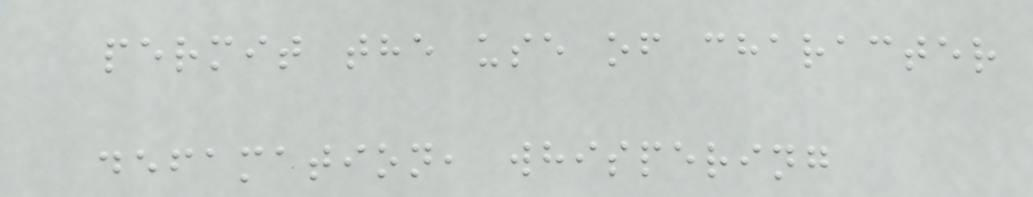permit the use of character
defamation, whispering
